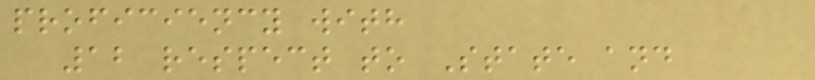proficiency with
12 respect to State and
